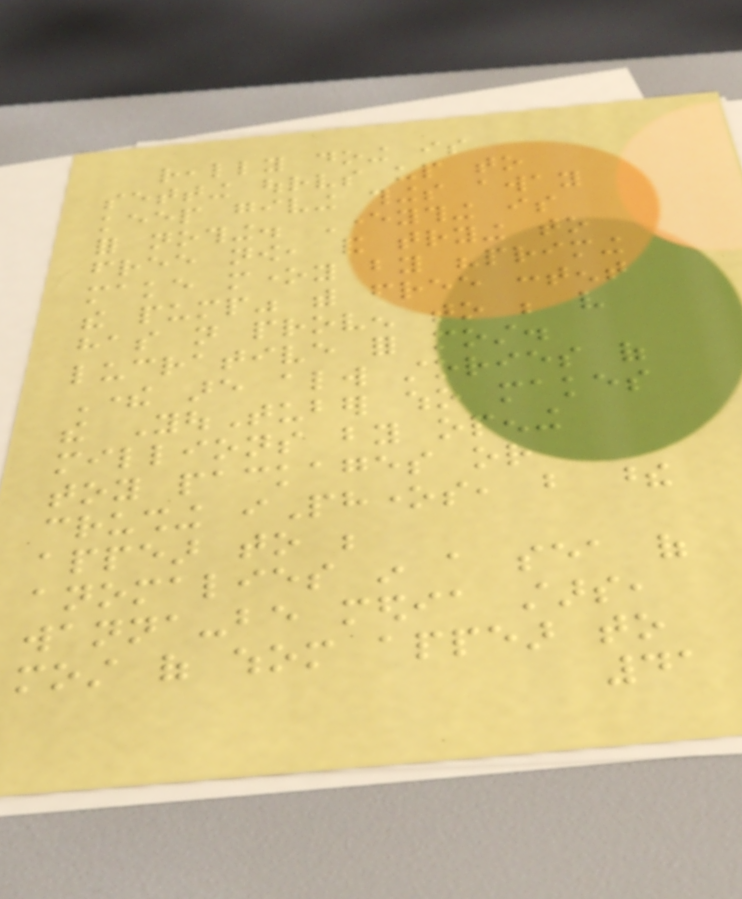really doing is
setting ourselves up to
keep giving things away
for nothing. Everything is
free now, and trying to
make money by "priming
the pump" with free content
has not proven to be very
lucrative for most.
There are always stories of
the YouTuber who makes
millions by opening
toy packages or
crushing iPhones, but these
appear to be
anomalies in a sea of
wanna-be media stars,
most of whom appear to
41
